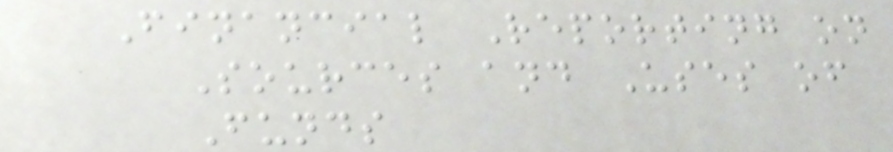Financial Reporting on
Sources and Uses of
Funds
